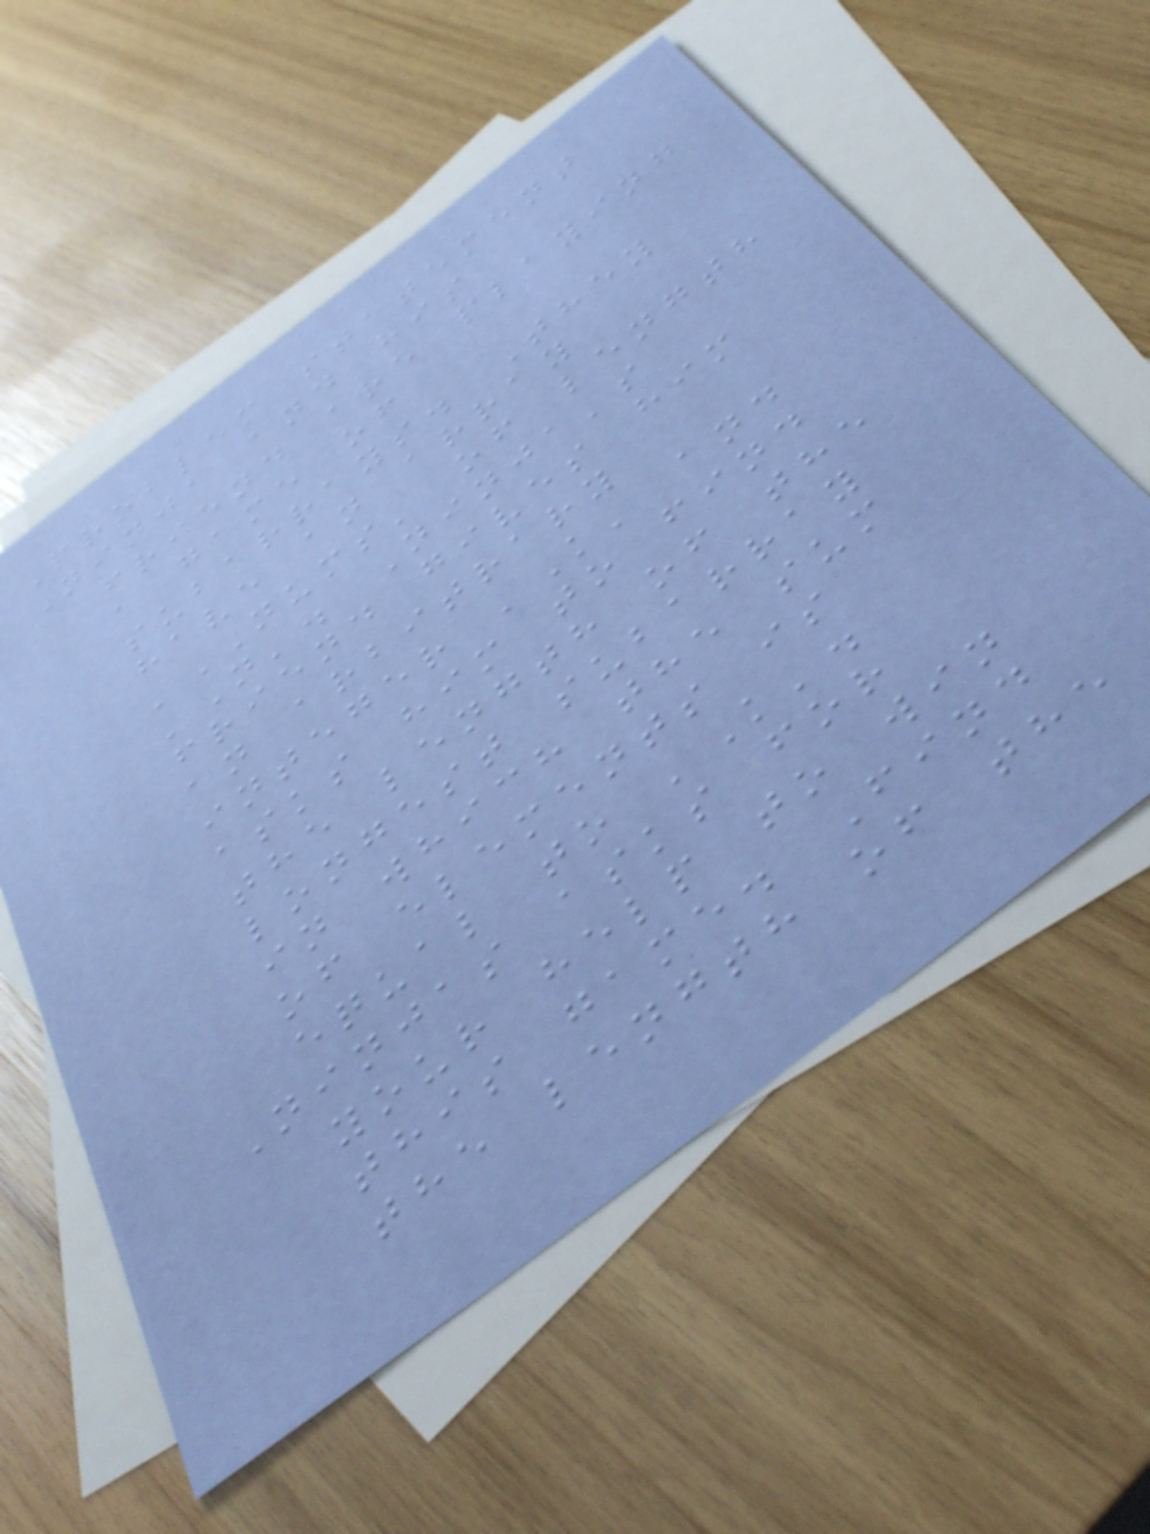Problem statement
Ninja and his
friend are playing
a game of
subarrays. They
have an array
'NUMS' of length
'N'. Ninja's
friend gives him
an arbitrary
integer 'K' and
asks him to find
the length of the
longest subarray
in which the sum
of elements is
equal to 'K'.
Ninjas asks for
your help to win
this game. Find
the length of the
